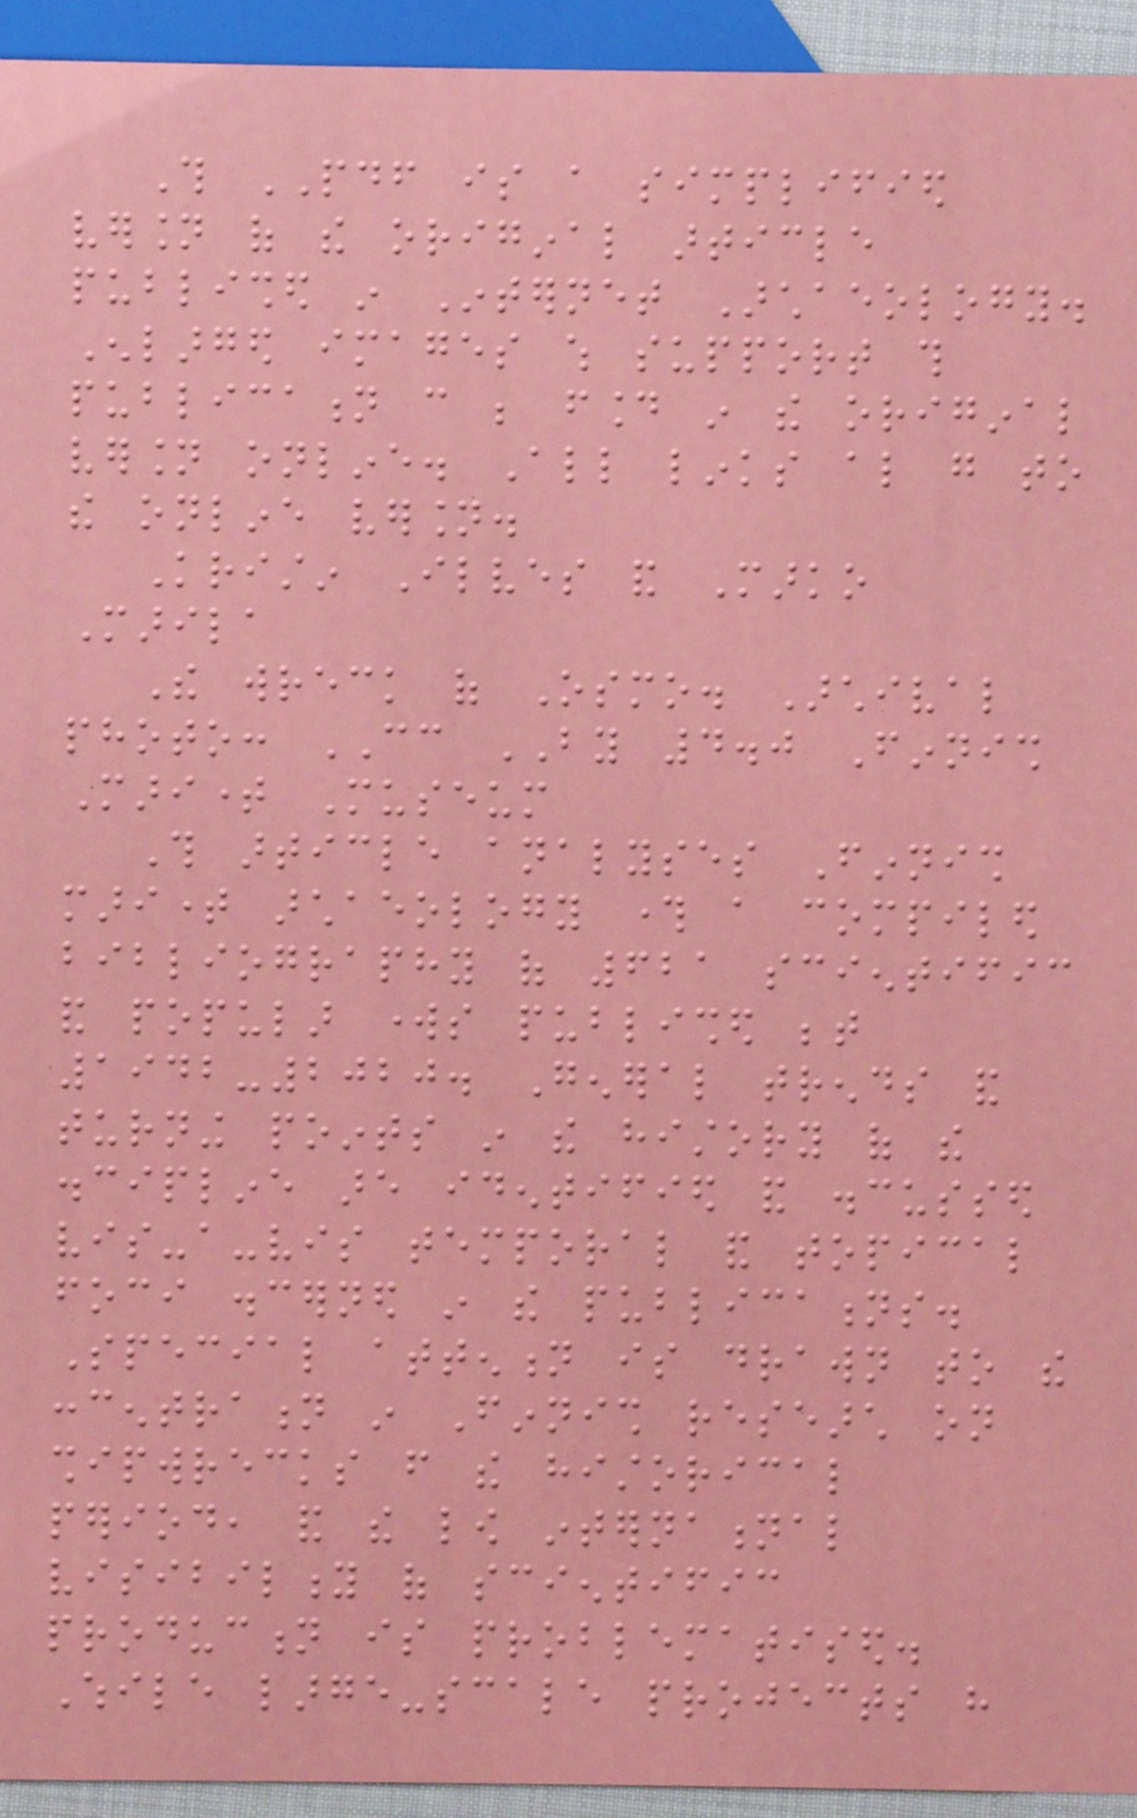This PDF is a simplified
version of the original article
published in Internet Archaeology.
Enlarged images which support this
publication can be found in the original
version online. All links also go to
the online version.
Kristin Ilves and Marko
Marila
The wreck of Osmo. Archival
photo: CC BY 4.0 Finnish
Maritime Museum
This article analyses Finnish
maritime archaeology through a compiled
bibliography of 621 scientific
and popular works published between
1942-2020. General trends and
turning points in the history of the
discipline are identified and discussed
vis-a-vis temporal and topical
foci discerned in the publications.
Special attention is drawn to the
concentration in Finnish research on
shipwrecks from the historical
period, and the low international
visibility of scientific
production is problematised.
While large-scale projects have
